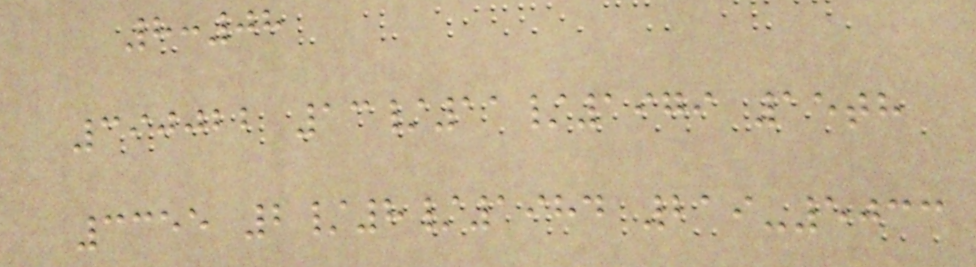8:08
390022 13/11/1979 15th
3355 2/8/1984 219-5033
